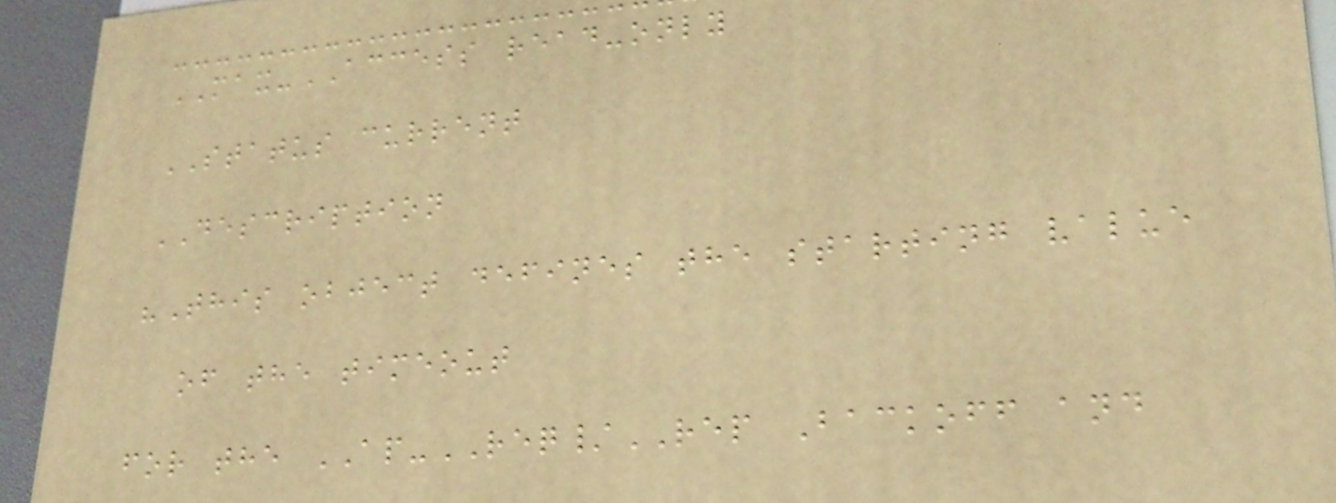MAX-ACCESS read-only
STATUS current
DESCRIPTION
"This object defines the starting value
of the timeout
for the AP-REQ/REP Backoff and
